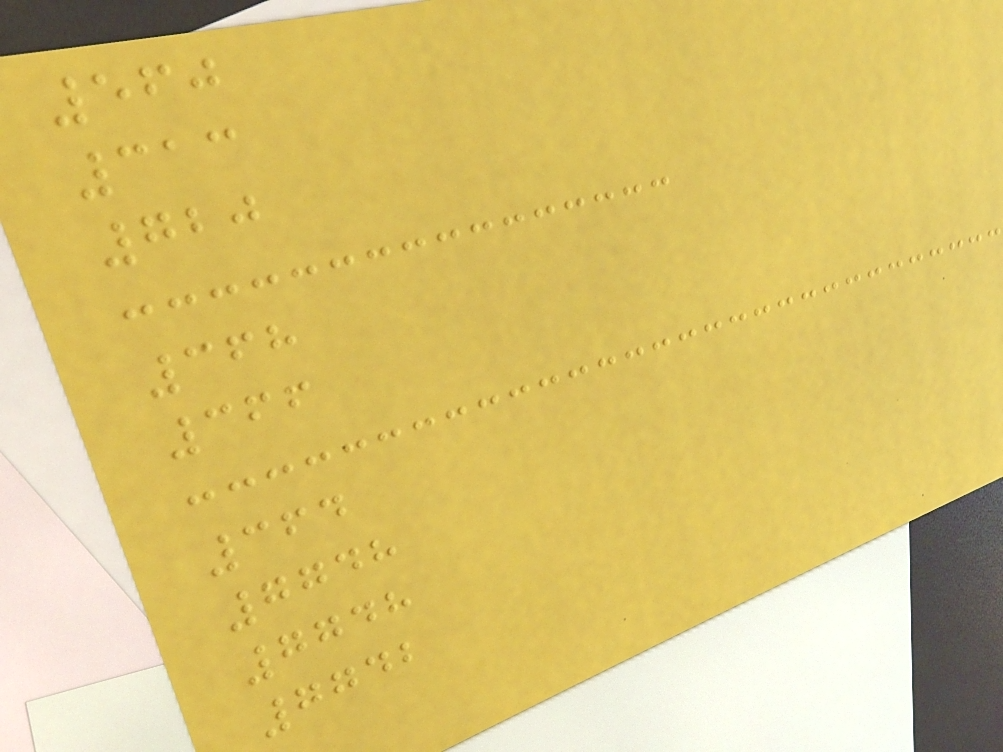560
313
720
368
366
364
7748
7748
7742
